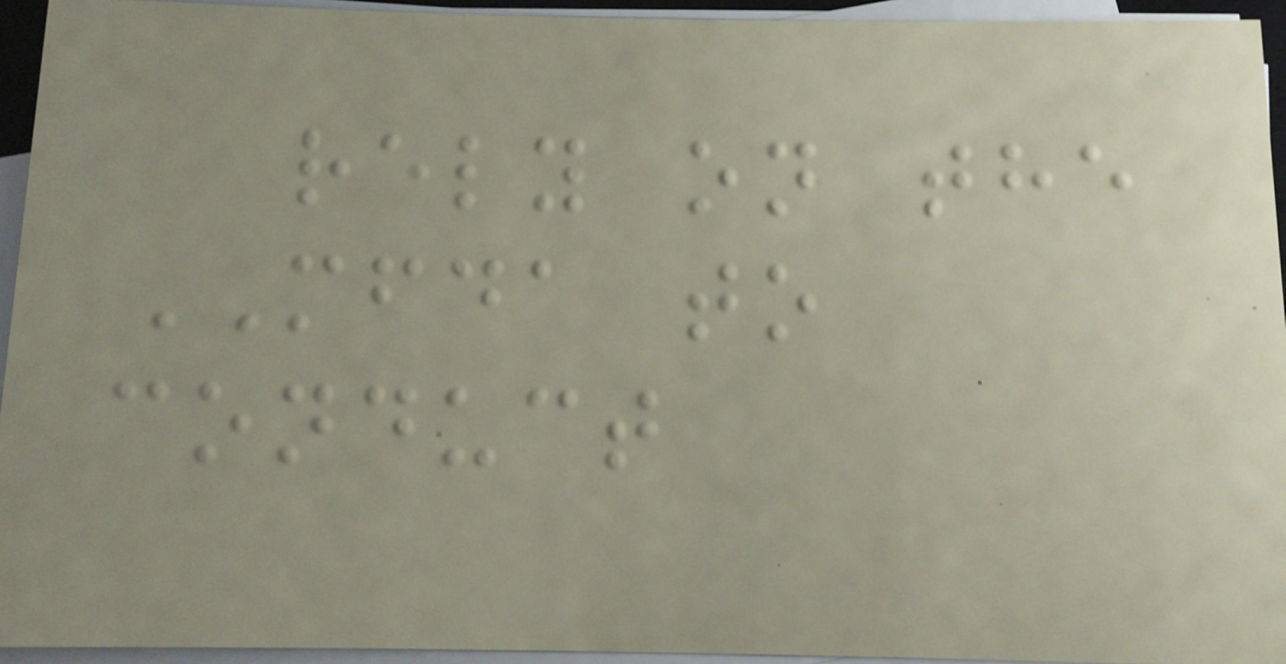rely on the
MFDA to
conduct
